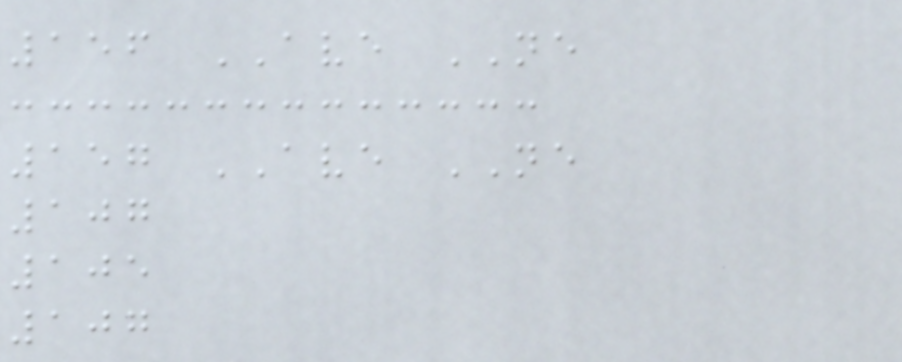156 AVE NE
157 AVE NE
107
105
107
